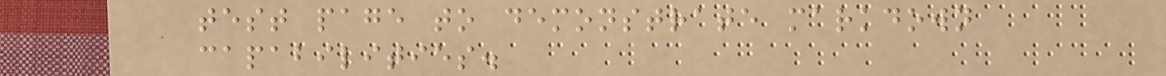test page to demonstrate markdown
capabilities.
